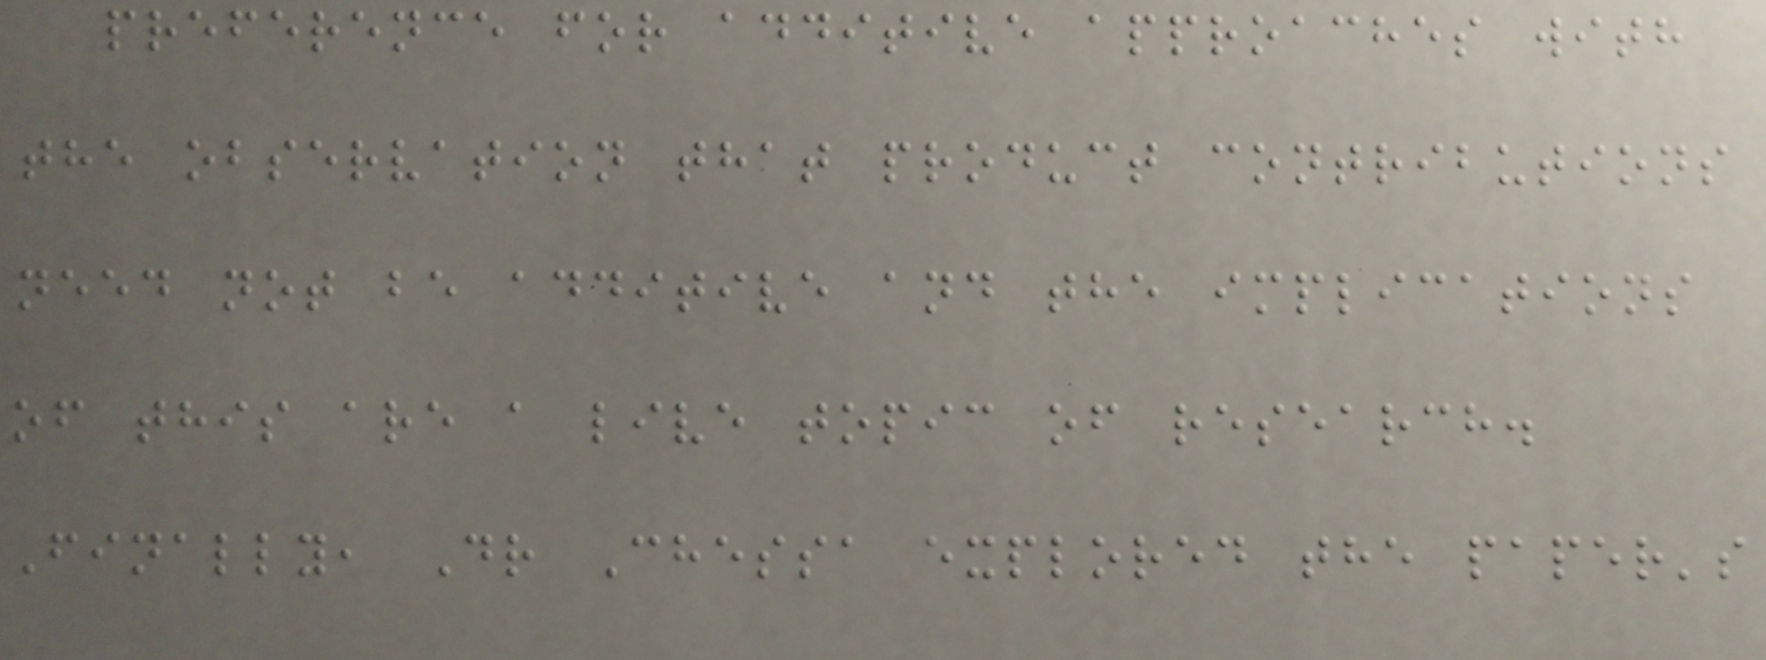preference for additive approaches with
the observation that product contributions
need not be additive and the implications
of this are a live topic of research.
Finally, Dr Chessa explored the paper's
